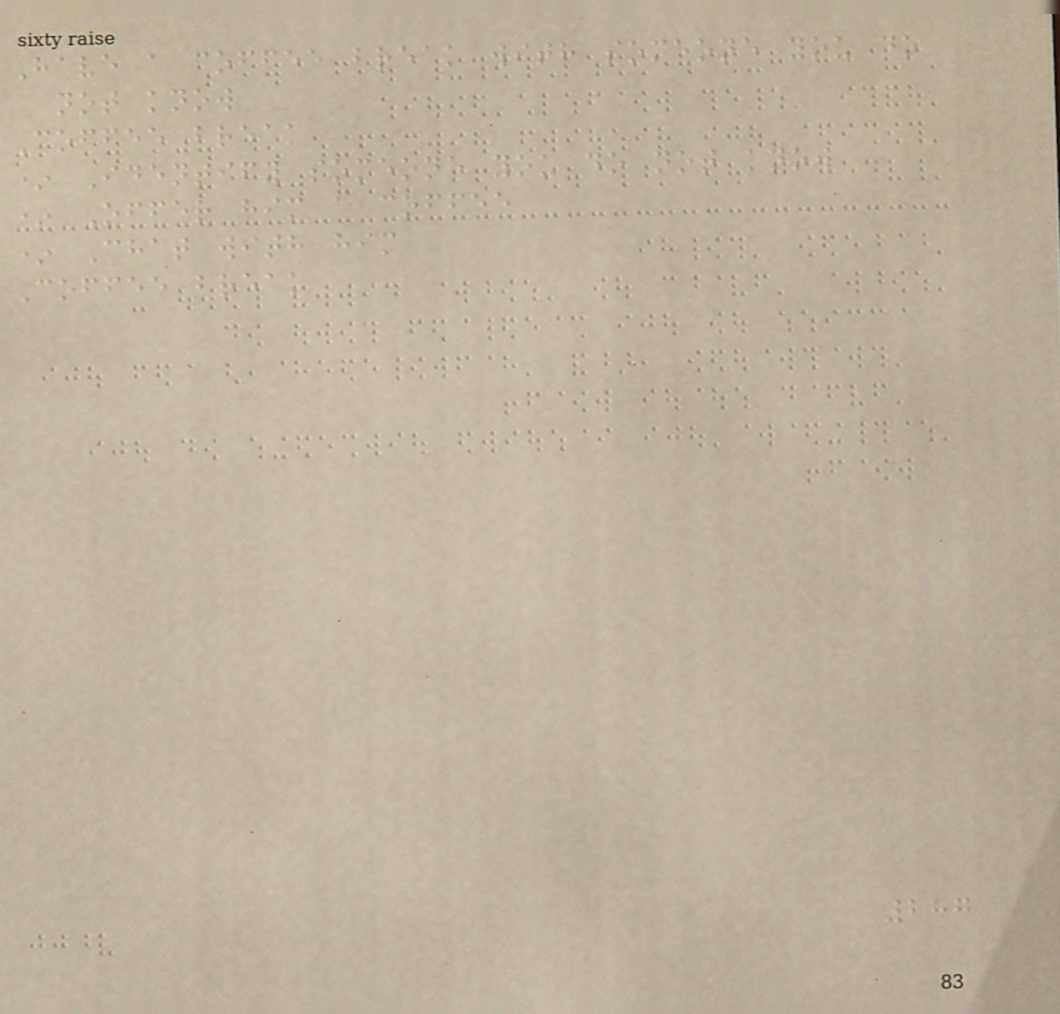Have a coffee break with someone you do
not know
Coffee break
* Identify someone you do not know
* Offer him a coffee
* Chat with him
Coffee break
287
